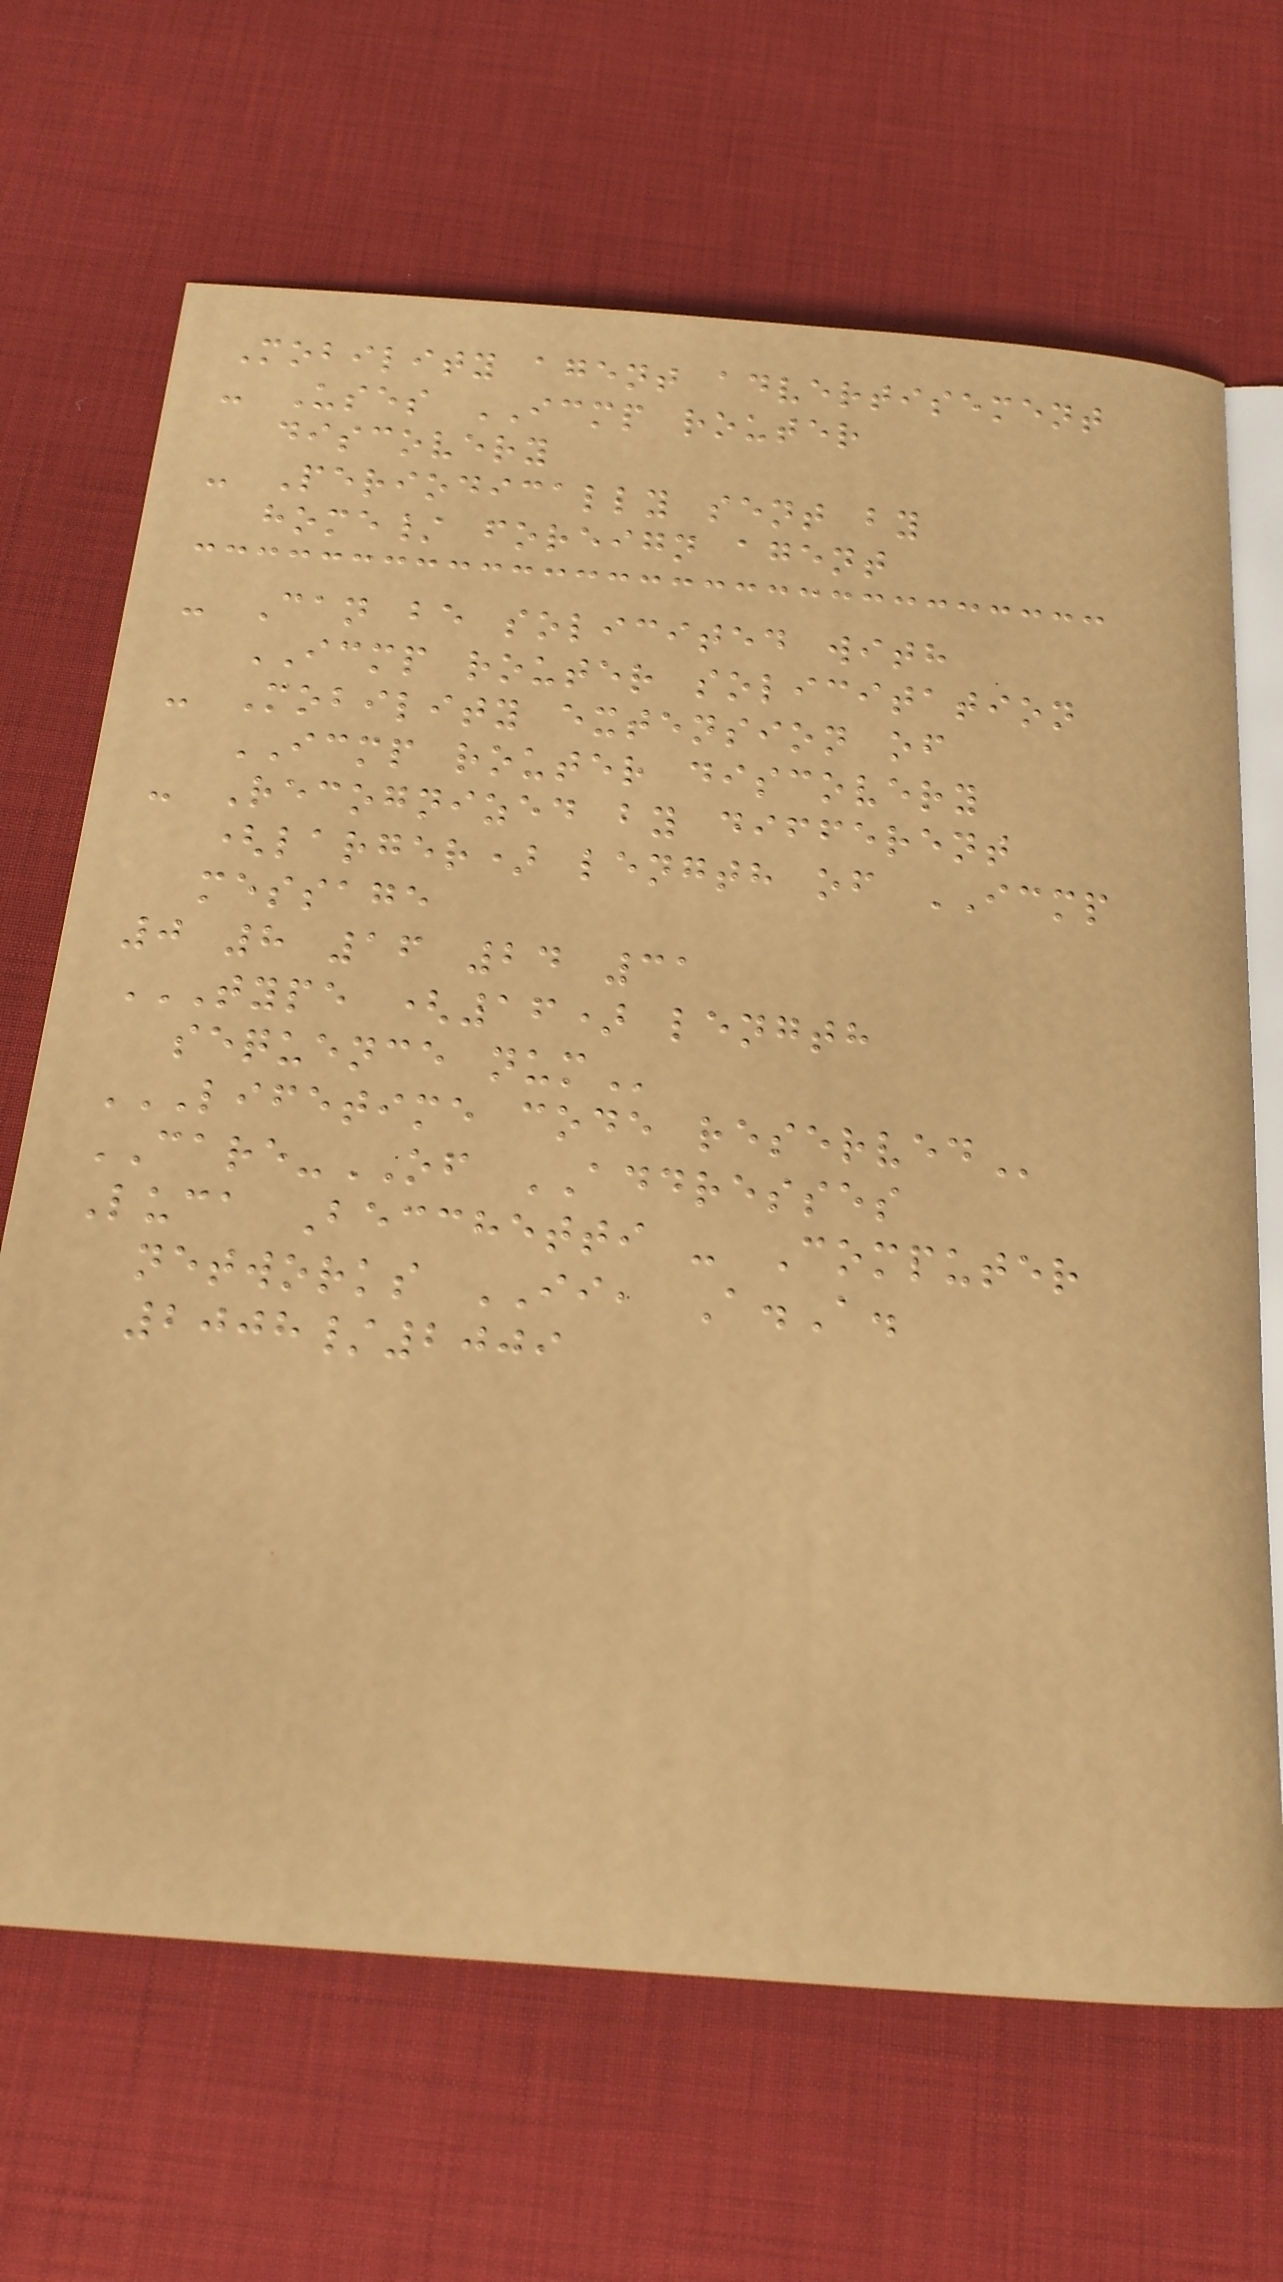Mobility agent advertisement
- Uses ICMP router
discovery
- Periodically sent by
home/ foreign agent
- Can be solicited with
ICMP router solicitation
- Mobility extension of
ICMP router discovery
- Recognized by different
(larger) length of ICMP
message
0 8 16 24 31
TYPE (16) LENGTH
SEQUENCE NUM
LIFETIME CODE RESERVED
CARE-OF ADDRESSES
Luca Becchetti - Computer
networks II, A.A.
2008/2009
